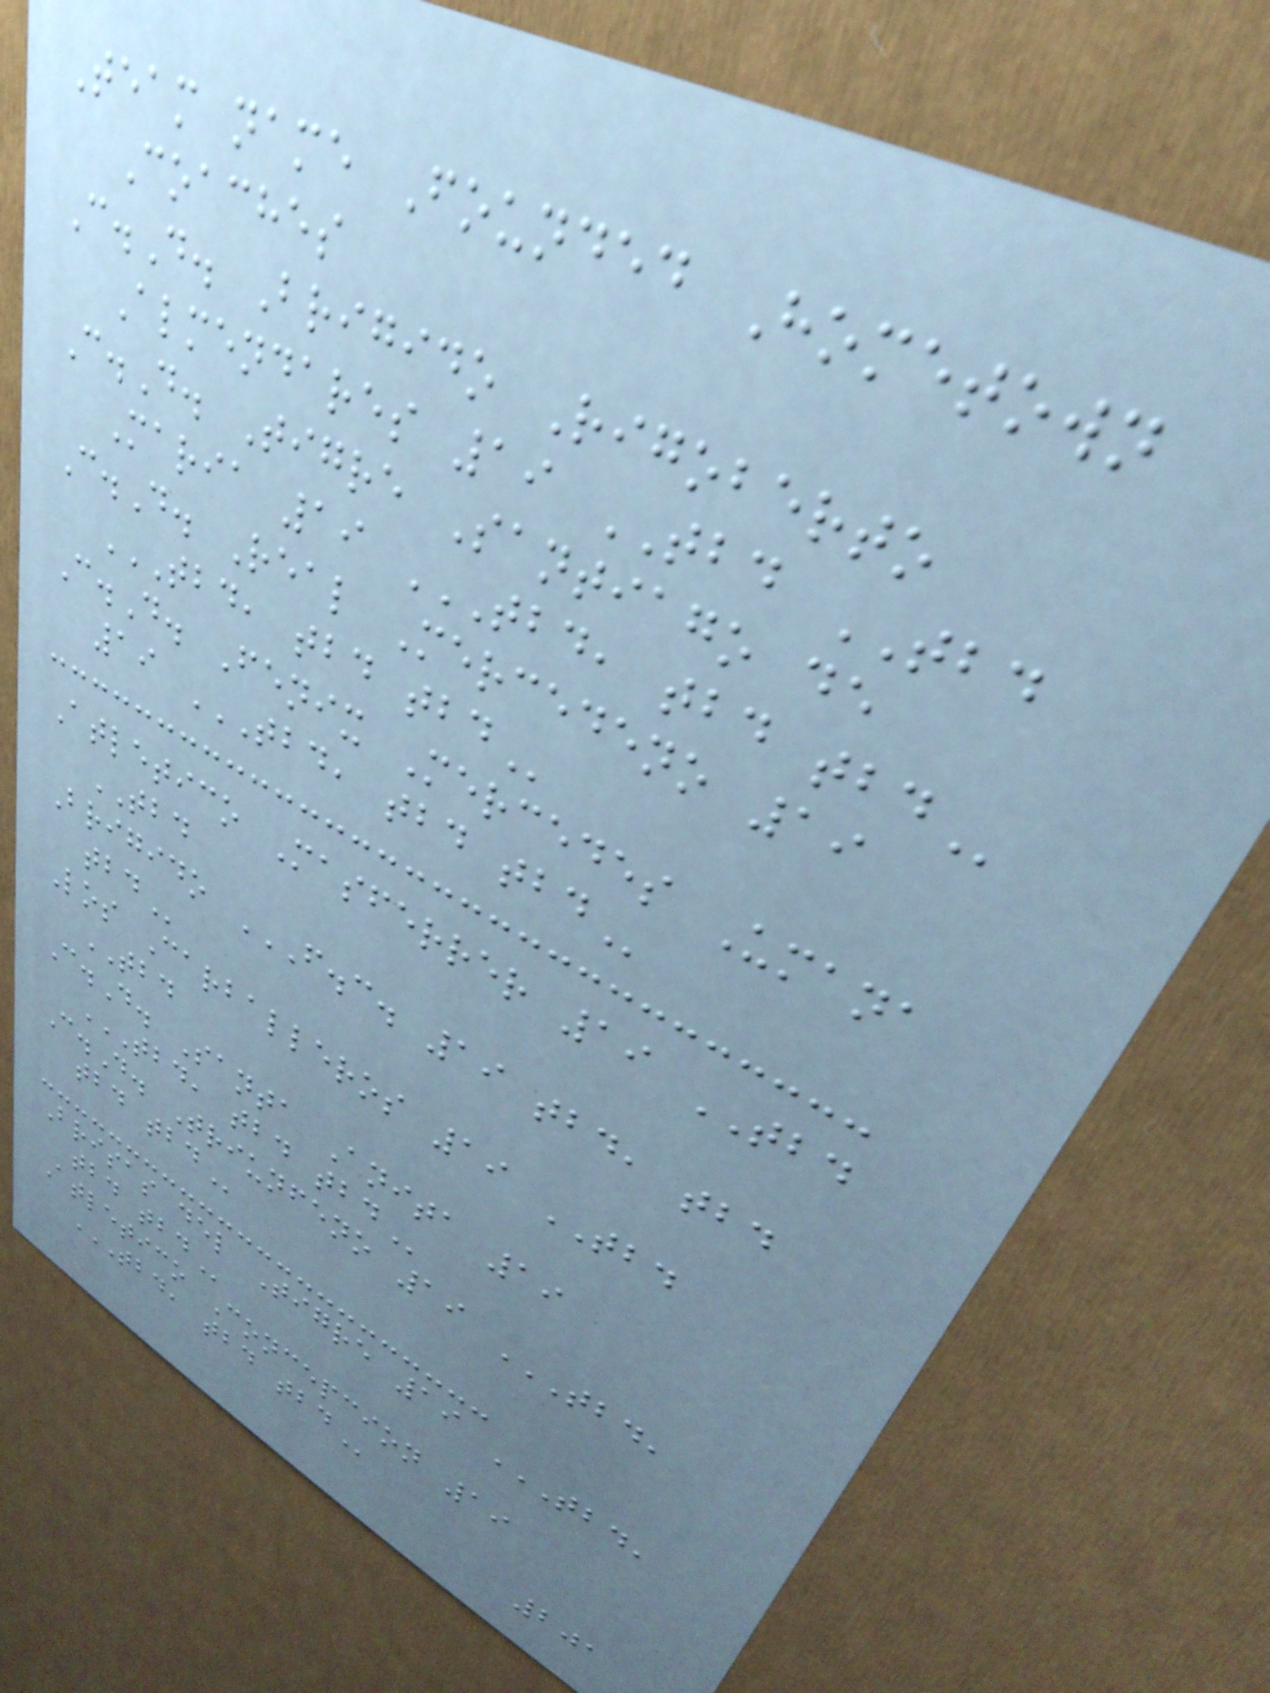Team name Founded Hometown
Coaches
C.D. Brigido Rigoberto
Almendares 19 TBD TBD
C.D. Tigre Santiago de
Maria 19 TBD, TBD TBD
C.D. Real Mercedeno 19
TBD, TBD TBD
C.D. Fenix Mercedes Umana
19 TBD, TBD TBD
Atletico Masferrer 19 TBD
TBD
Brigido F.C. 19 TBD, TBD
TBD
Los Carballeros 19 TBD
TBD
C.D. Santa Anita 19
TBD, TBD TBD
C.D. Triunfeno 19 TBD,
TBD TBD
Brisas del Tigre 19 TBD,
TBD TBD
Atletico Concepcion 19
TBD, TBD TBD
201
